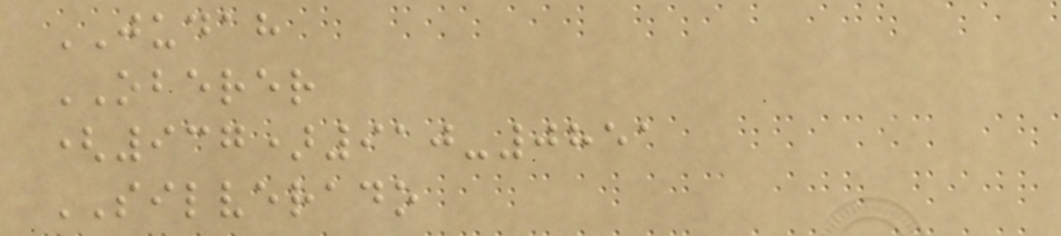JUDAH
OBERER
(937)910-0851
SILVERADO
